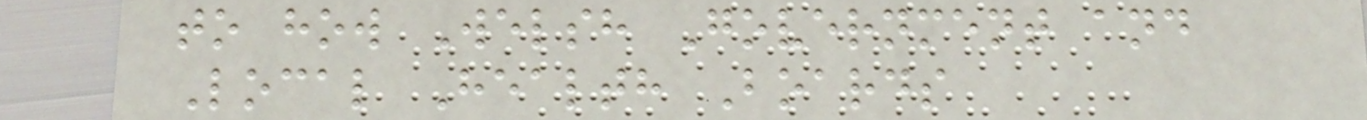to how Welsh Government and
Local Health Boards
